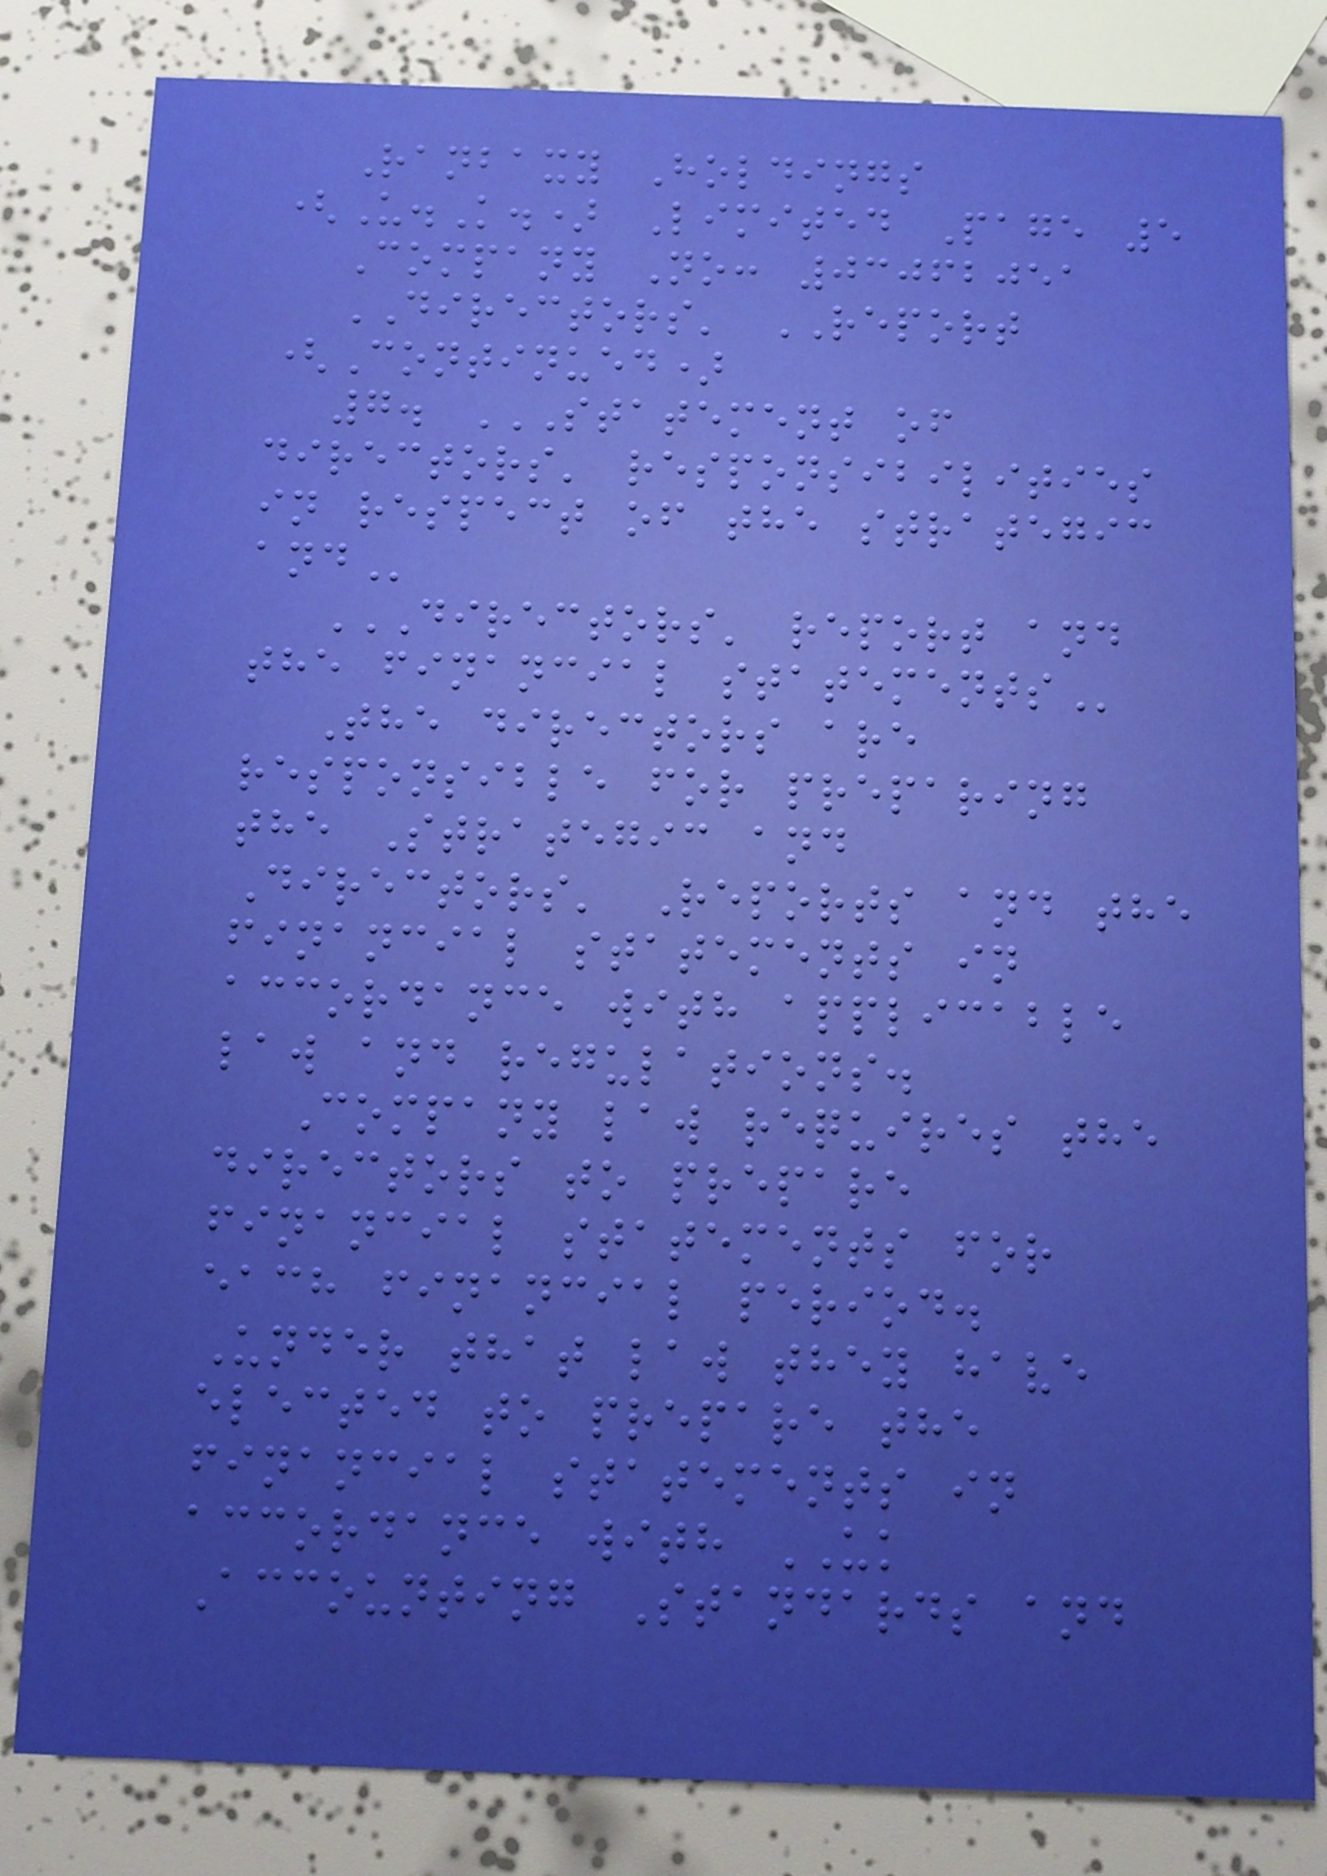Ranbaxy Holdings
(U.K.) Limited Page 5
Company No: 03062051
DIRECTORS' REPORT
(Continued)
7. STATEMENT OF
DIRECTORS' RESPONSIBILITIES
IN RESPECT OF THE STRATEGIC
AND
DIRECTORS' REPORT AND
THE FINANCIAL STATEMENTS
The directors are
responsible for preparing
the Strategic and
Directors' Reports and the
financial statements in
accordance with applicable
law and regulations.
Company law requires the
directors to prepare
financial statements for
each financial period.
Under that law they have
elected to prepare the
financial statements in
accordance with UK
Accounting Standards and
